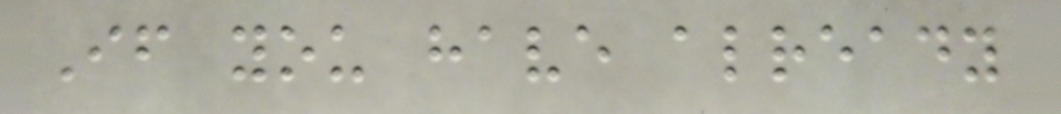If you have already
